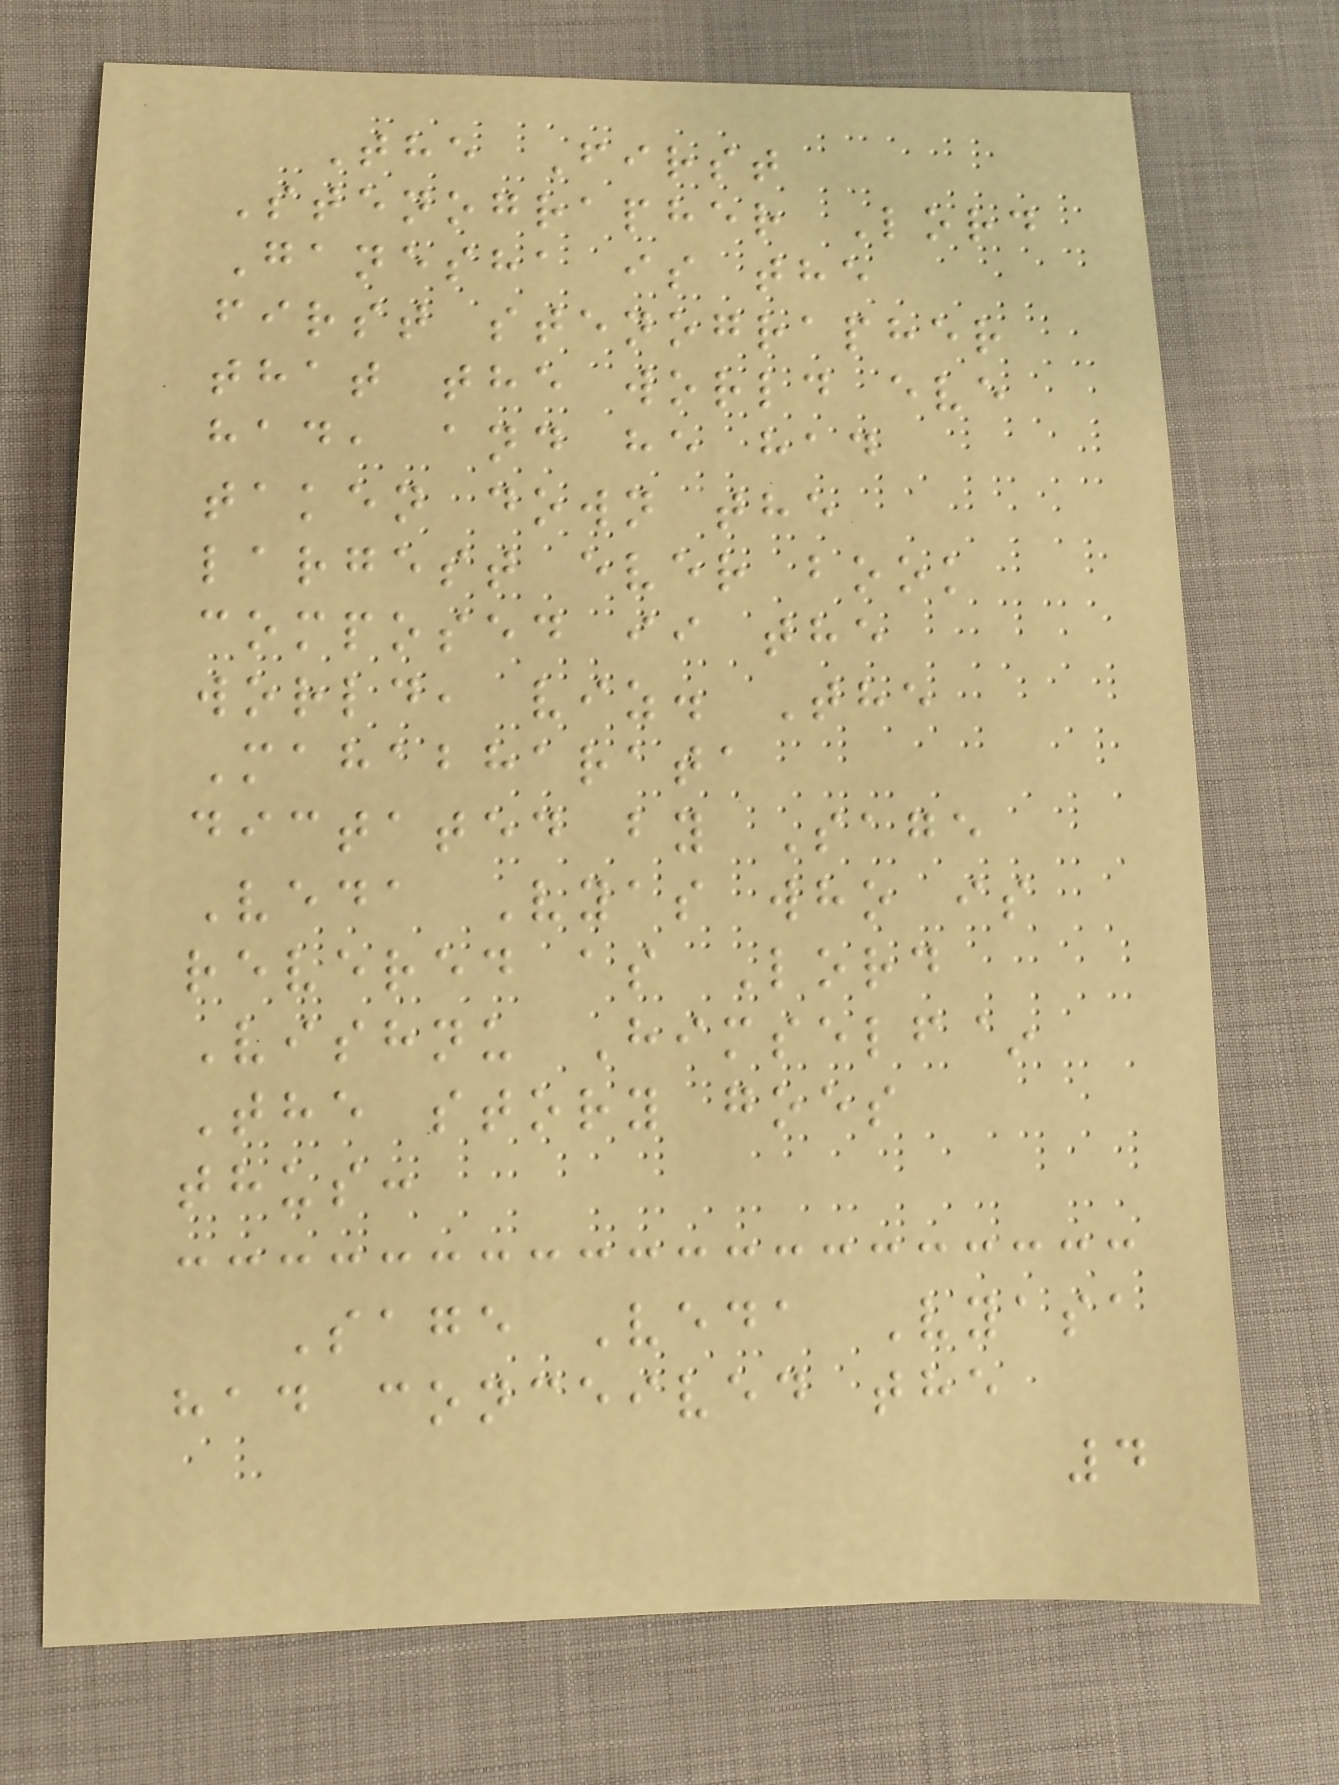The First
Stenographer Lord
Ganesha is the
first stenographer
that the world eve
had, and he had
taken down the
largest ever book
composed ii the
world, viz. The
Mahabharata
dictated by Sage
Veda Vyas who is
revered as Lord
Vishnu Himself~
The story goes
thus:
Sage Veda Vyasa
had conceived the
4
